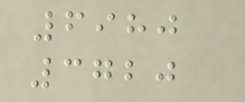6980
3720
